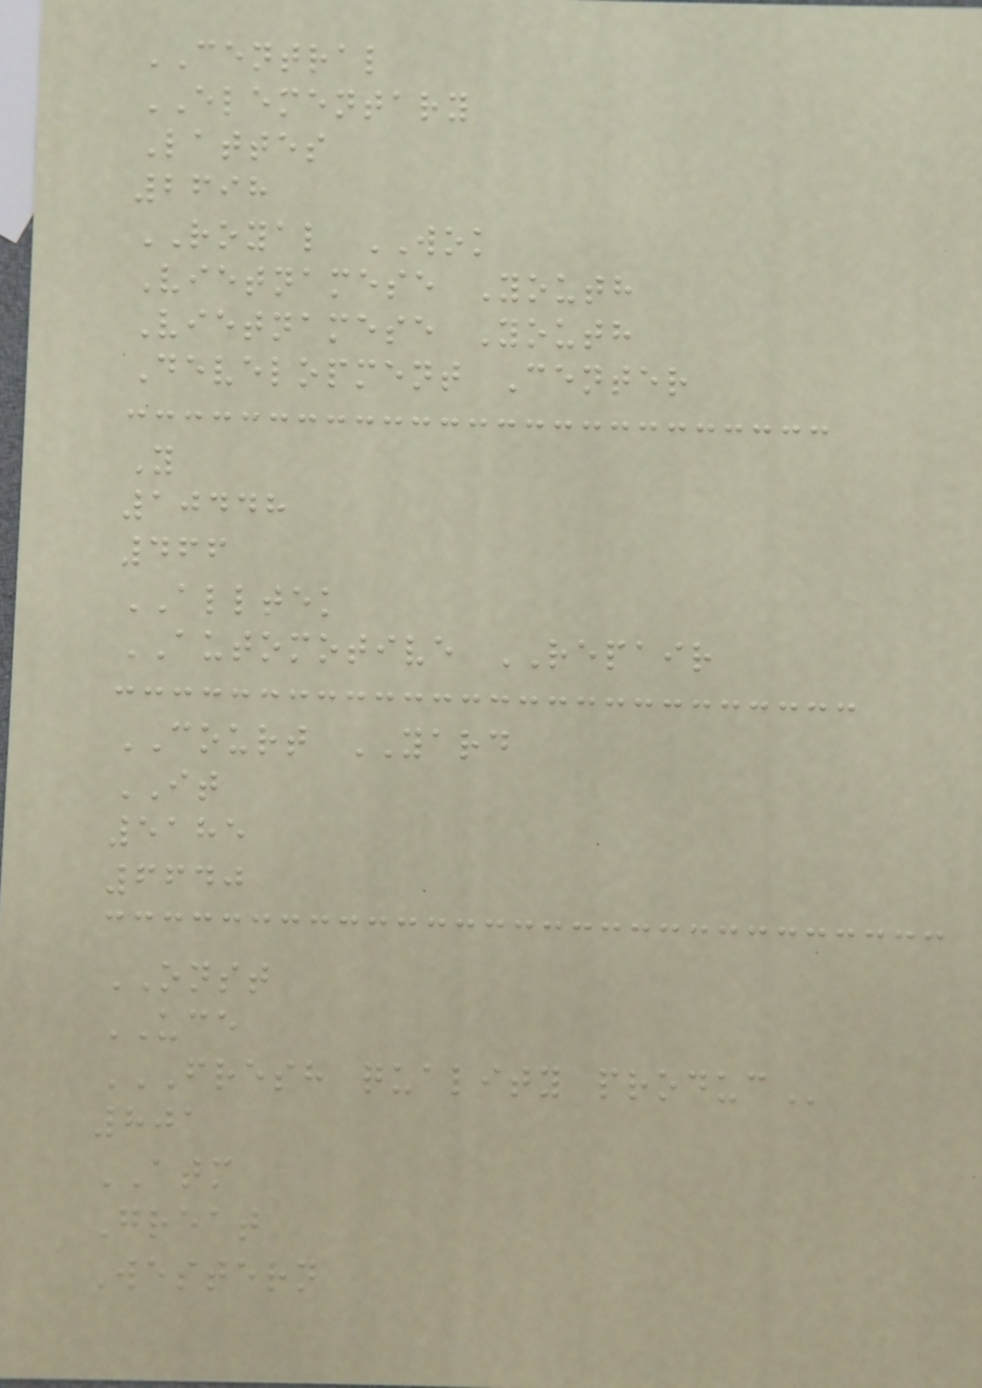CENTRAL
ELEMENTARY
Lattes
2698
ROYAL WOK
Vietnamese Youth
Vietnamese Youth
Development Center
Y
10448
466
ALLTEK
AUTOMOTIVE REPAIR
COURT YARD
IT
5185
6640
ONST
UCE
FRESH QUALITY PRODUC
801
ATM
Great
Western
